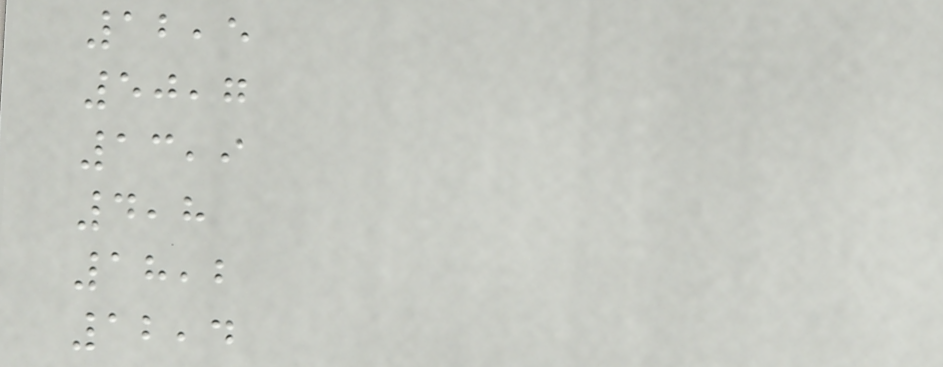12,5
50,7
13,9
4,8
18,2
12,4
